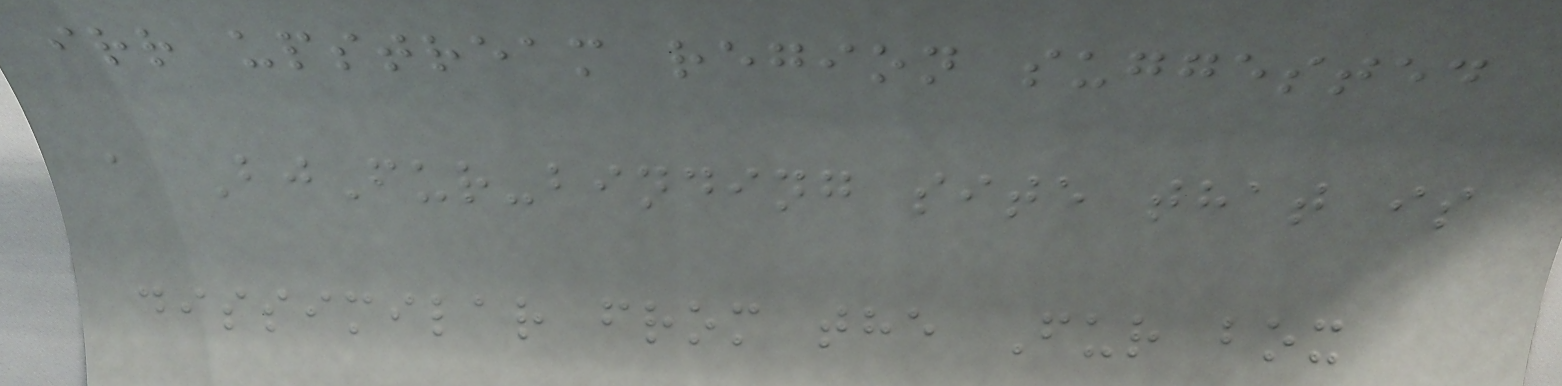irr upstream region suggested
a BjFur-binding site that is
dissimilar from the Fur box
